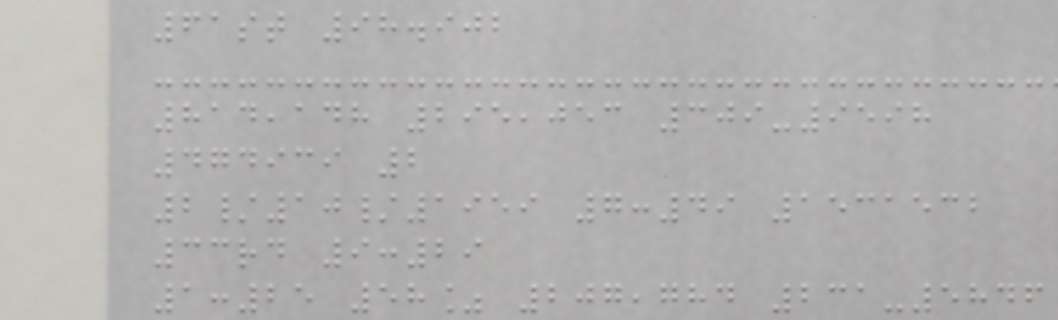61st 98.902
814,148 295,053 309-9598
474939 2
2/10/1959 7:49 1531532
33rd 9:29
1:25 58% 207,784 231-5846
